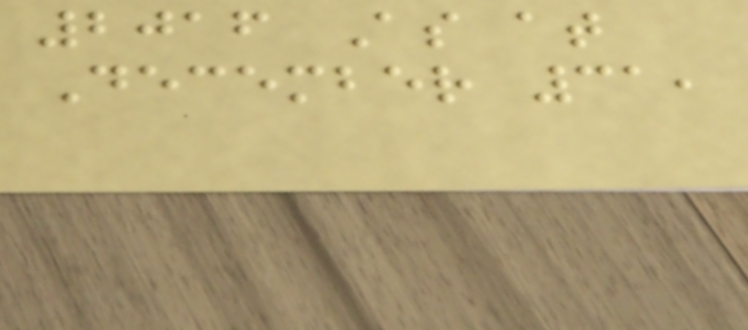2016 As at
December 31,
